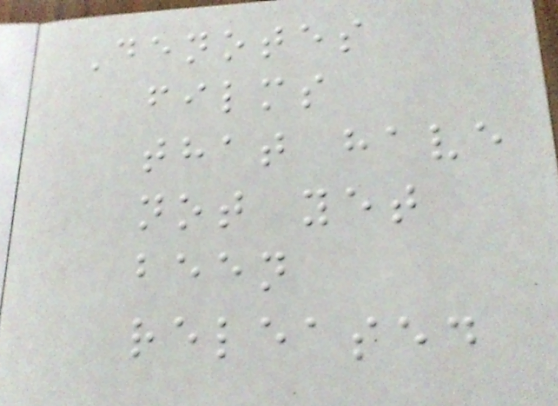Denotes
films
that have
not yet
been
released
